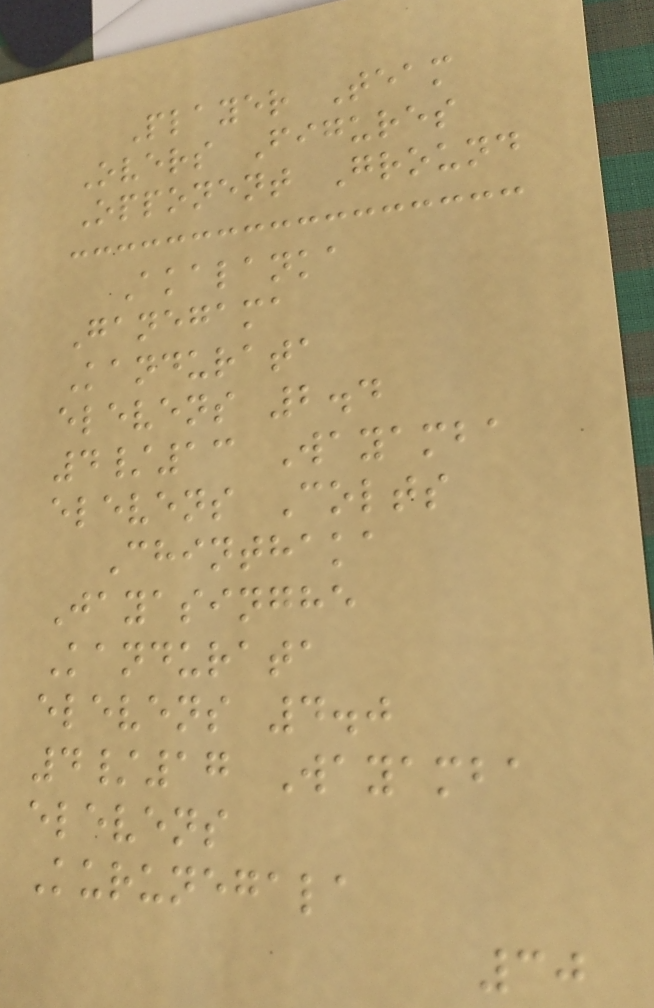Player Team
Overs Figures
Opponent Ground
Akalanka
Ganegama
Kandurata
elevens 2.4
4/13 Wayamba
elevens Colts
Chinthaka
Jayasinghe
Kandurata
elevens 4.0
4/17 Wayamba
elevens
Kurunegala
30
